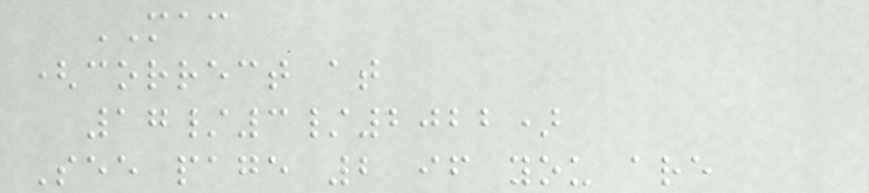MAC
(correct at
17/3/2022)
See page 2 if you are
